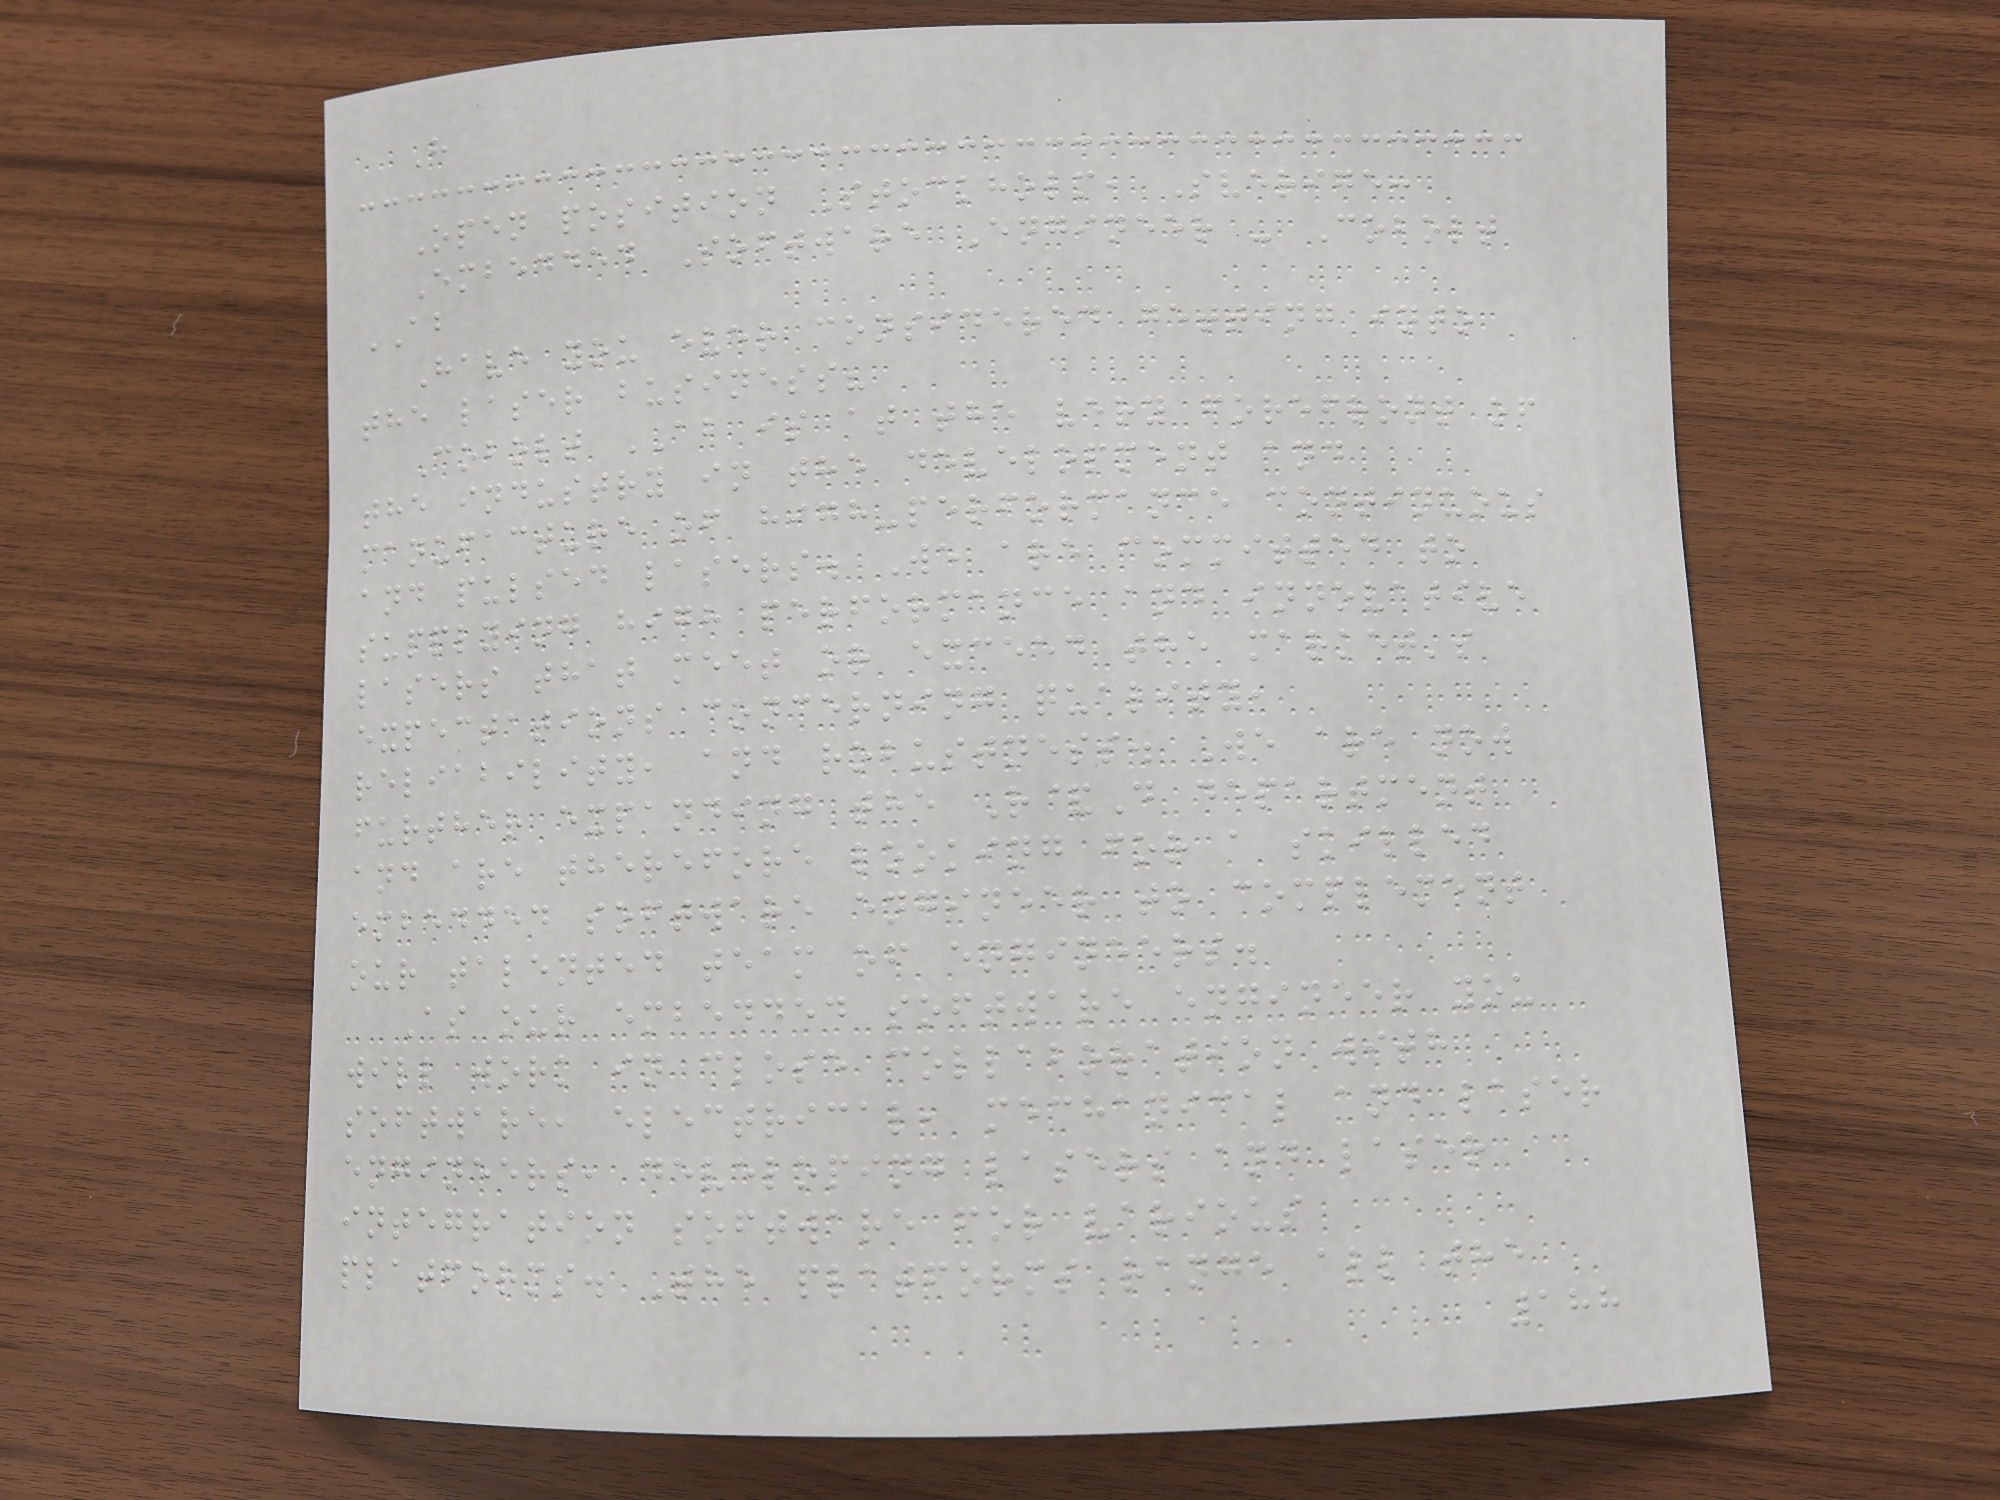H
Open position Stockholm, Sverige:
Embedded Software Engineer - Cobolt
AB
Have you ever considered getting into
the laser business?
Cobolt AB is at the very forefront of
the industry in the development and
manufacture of high-performance continuous
and pulsed lasers. We are committed to
supplying high performance and innovative
lasers that meet or exceed the market's
expectations concerning quality,
reliability, and robustness. We are now
further expanding the R&D department
and are therefore looking for a skilled
embedded software engineer to complement
our talented team of engineers.
As our embedded software engineer you
will work in close collaboration with
software, electrical, mechanical and laser
engineers, developing lasers and laser
integration software for various
platforms. The platforms range all the
188
